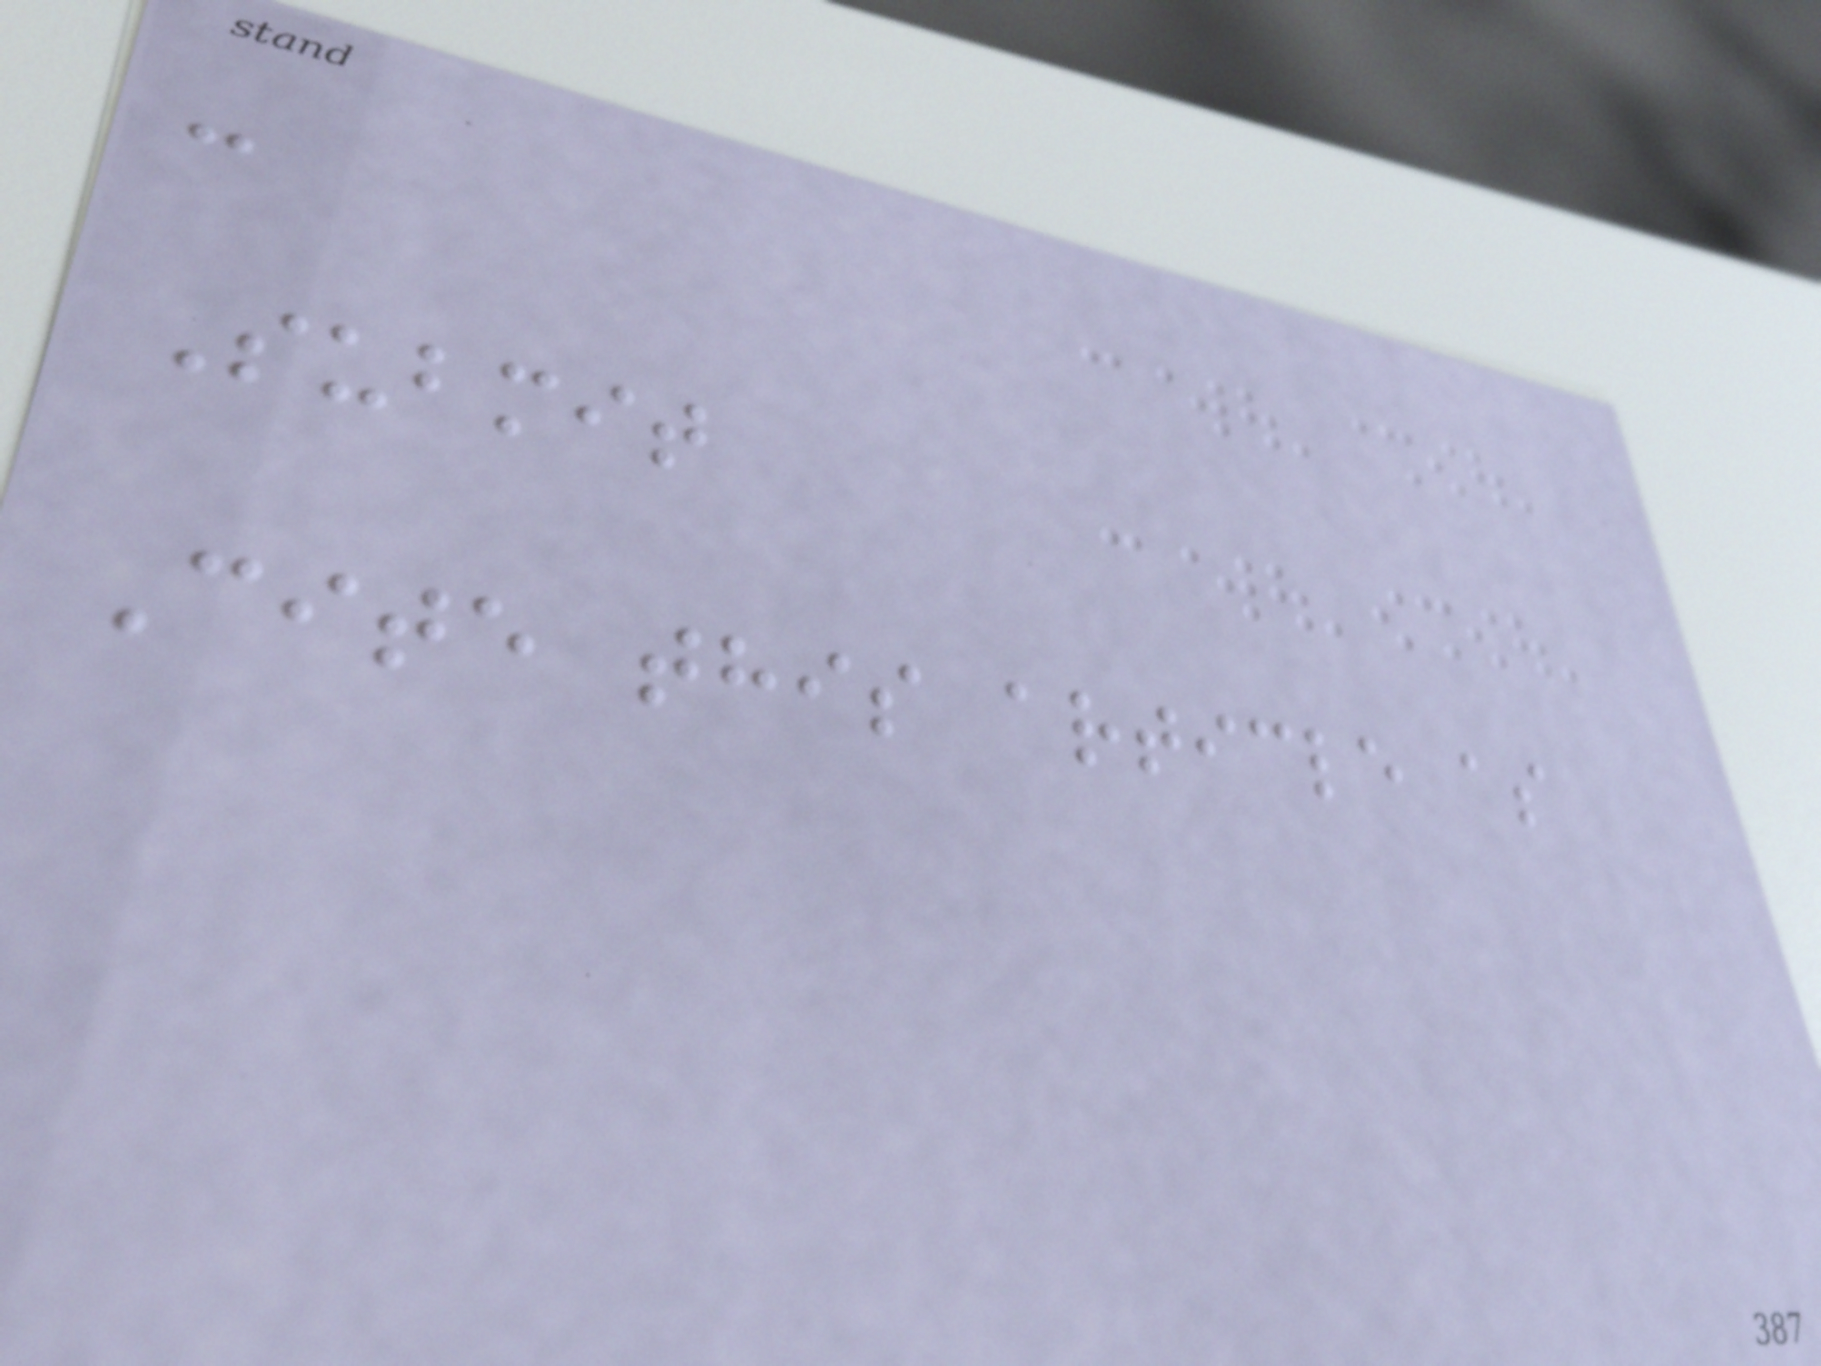-
Submit
Cite this article as
